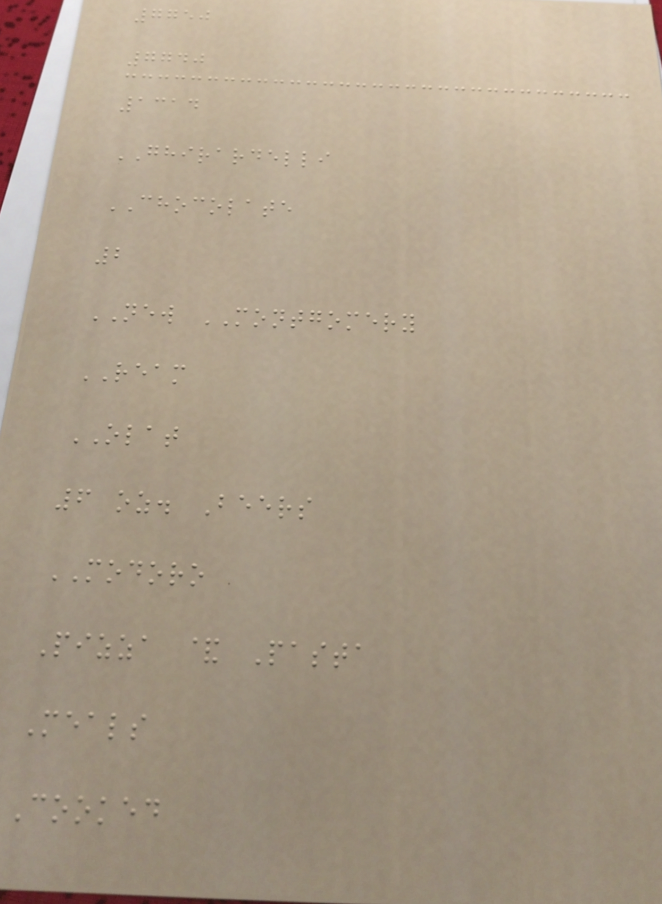7750
7740
1314
GHIRARDELLI
CHOCOLATE
2
NEW MONTGOMERY
REAM
OLAT
6 oz. Beers
MODORO
Pizza & Pasta
Meals
Cooked
